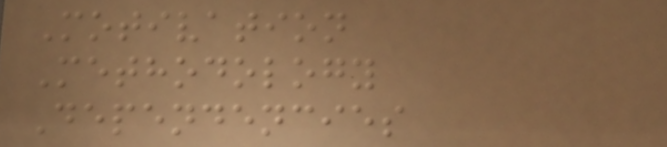Motivation
Methodology
Dependencies
